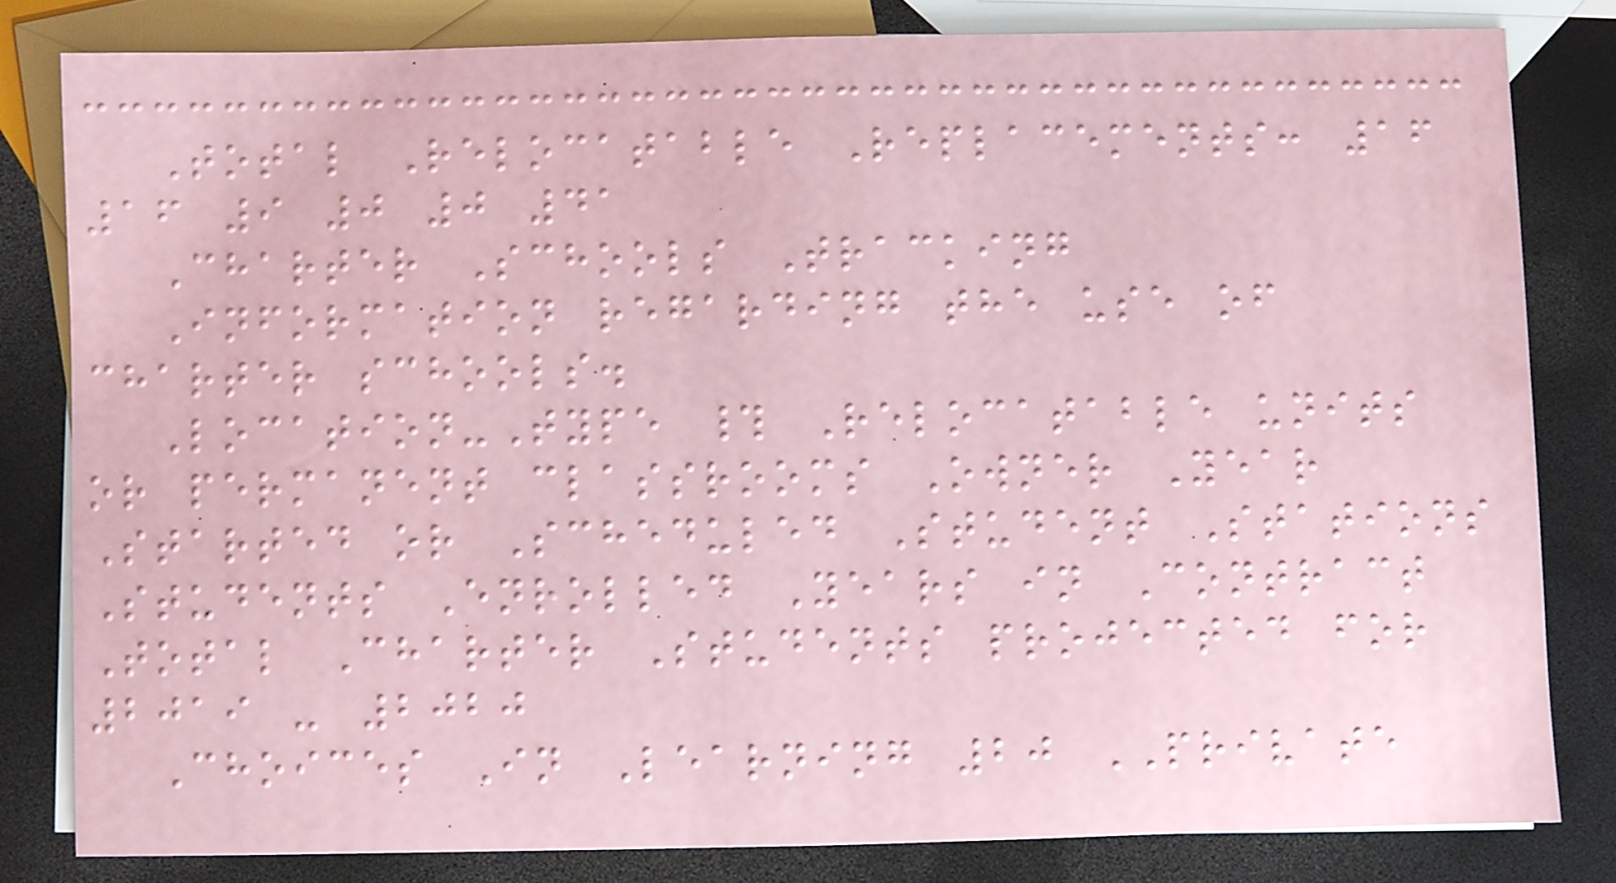Total Relocatable Replacements: 16
16 9 0 0 41
Charter Schools Tracking
Information regarding the use of
charter schools.
Location-Type # Relocatable units
or permanent classrooms Owner Year
Started or Scheduled Student Stations
Students Enrolled Years in Contract
Total Charter Students projected for
2019 - 2020
Choices In Learning 20 PRIVATE
